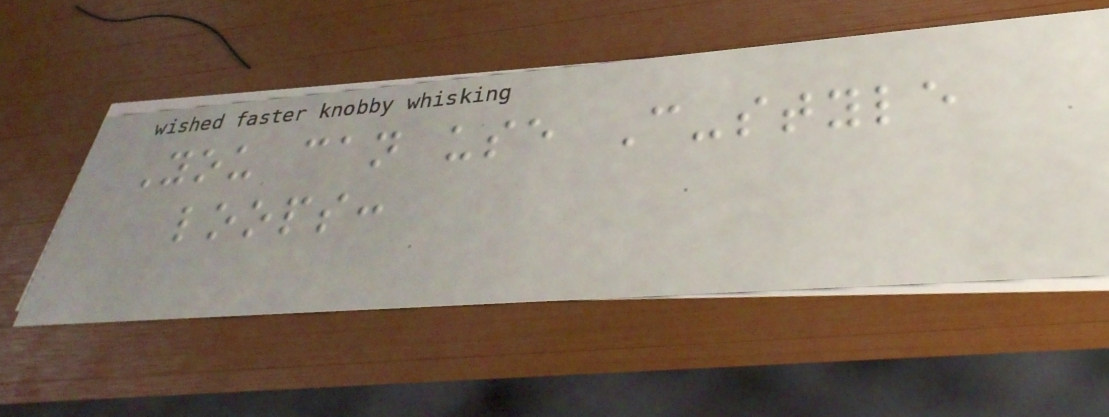You can use C-style
loops:
